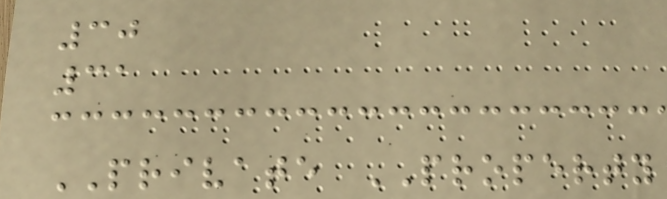30
31
PRIVATE PROPERTY
